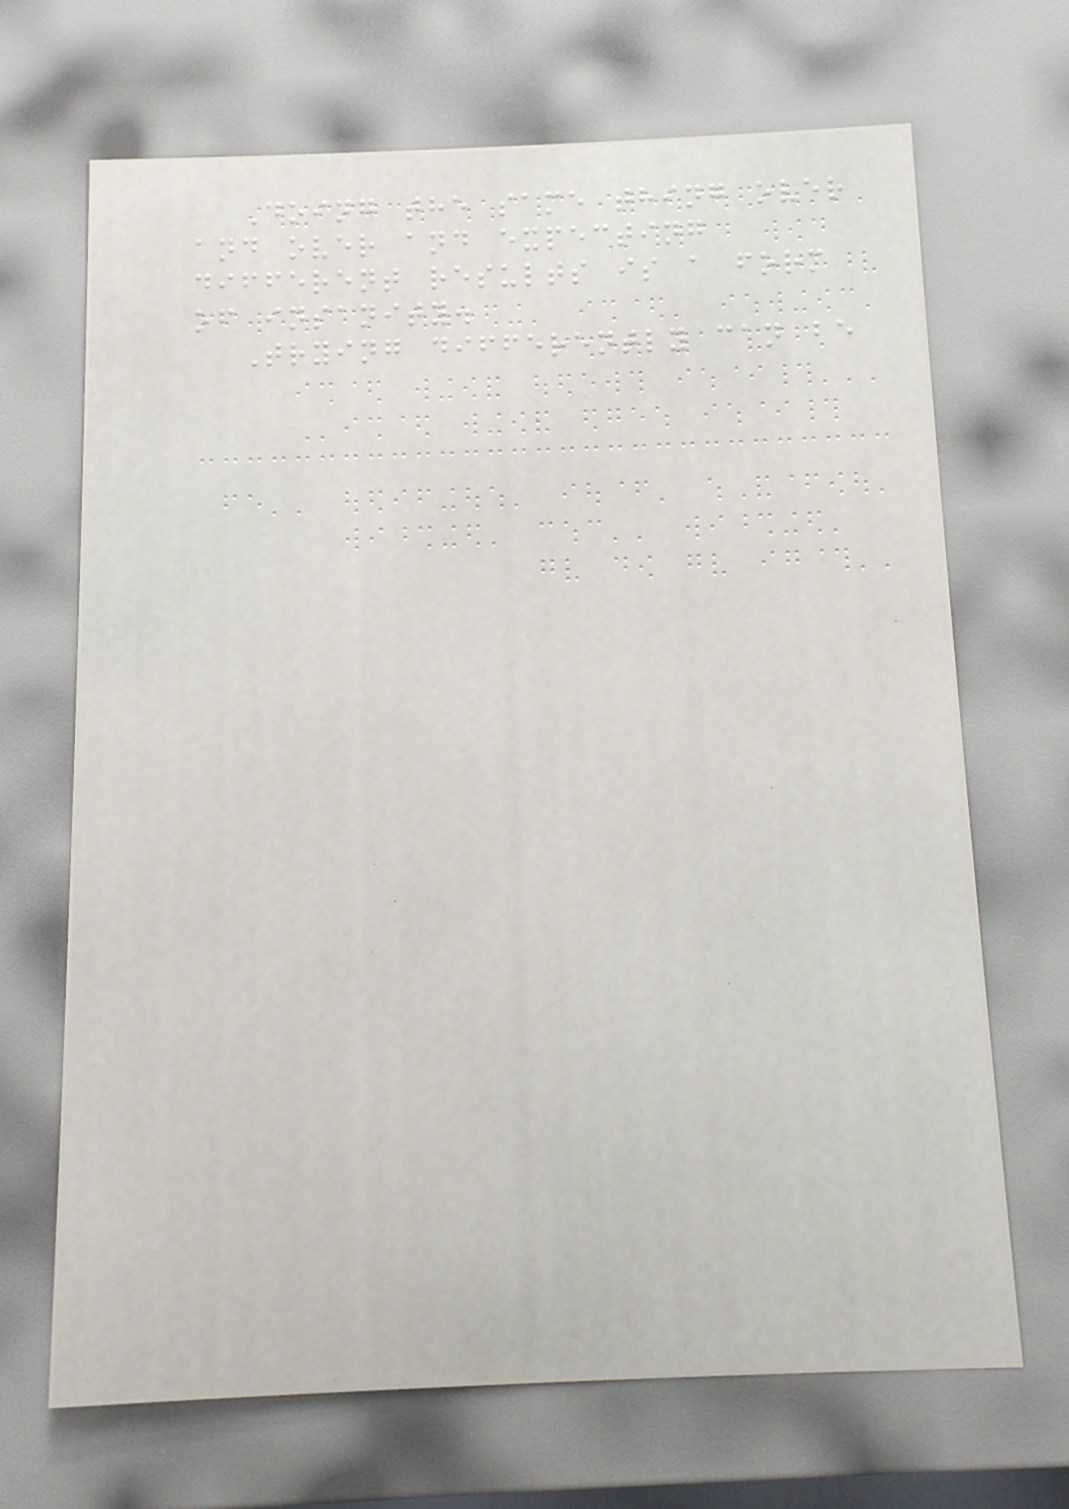Doing the same thing over
and over and expecting
different results is a form
of insanity.
Trying differently can be
